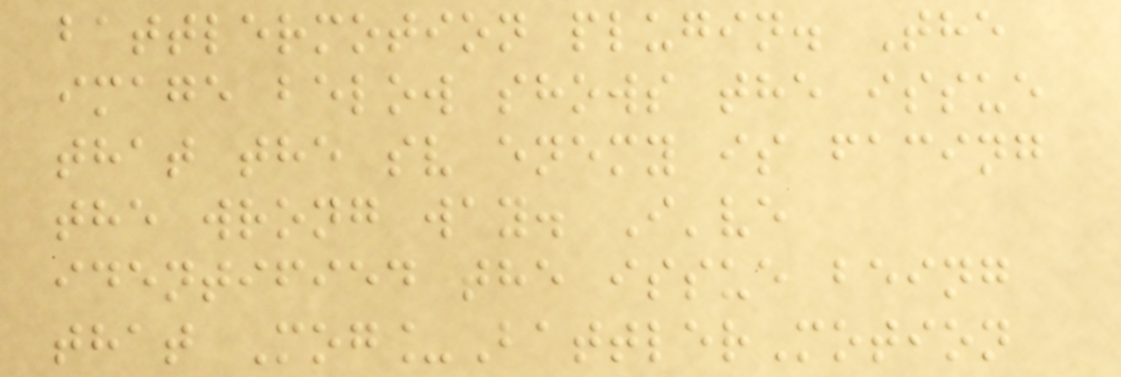battlermotion plugin. The
image below shows the issue
that the sv enemy is facing
the wrong way. I've
identified the issue being
that Mog_BattlerMotion
